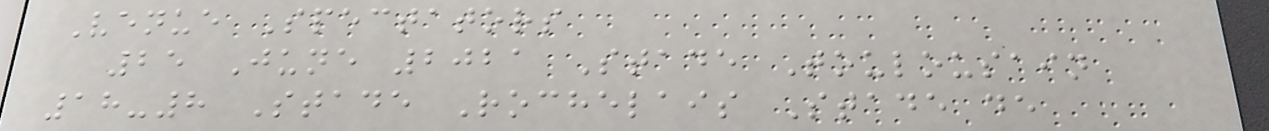Venue Spectators
25 June 2021 Stade Toulousain
18-8 Stade Rochelais Stade de
